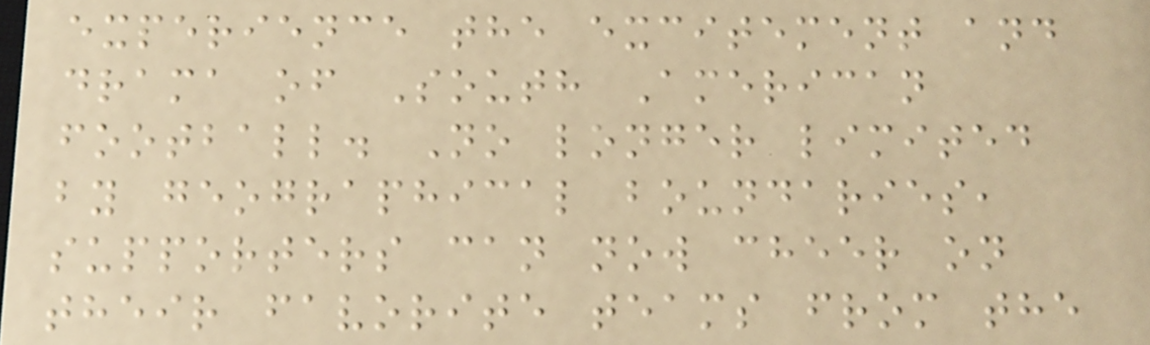experience the excitement and
drama of South American
football. No longer limited
by geographical boundaries,
supporters can now cheer on
their favorite teams from the
